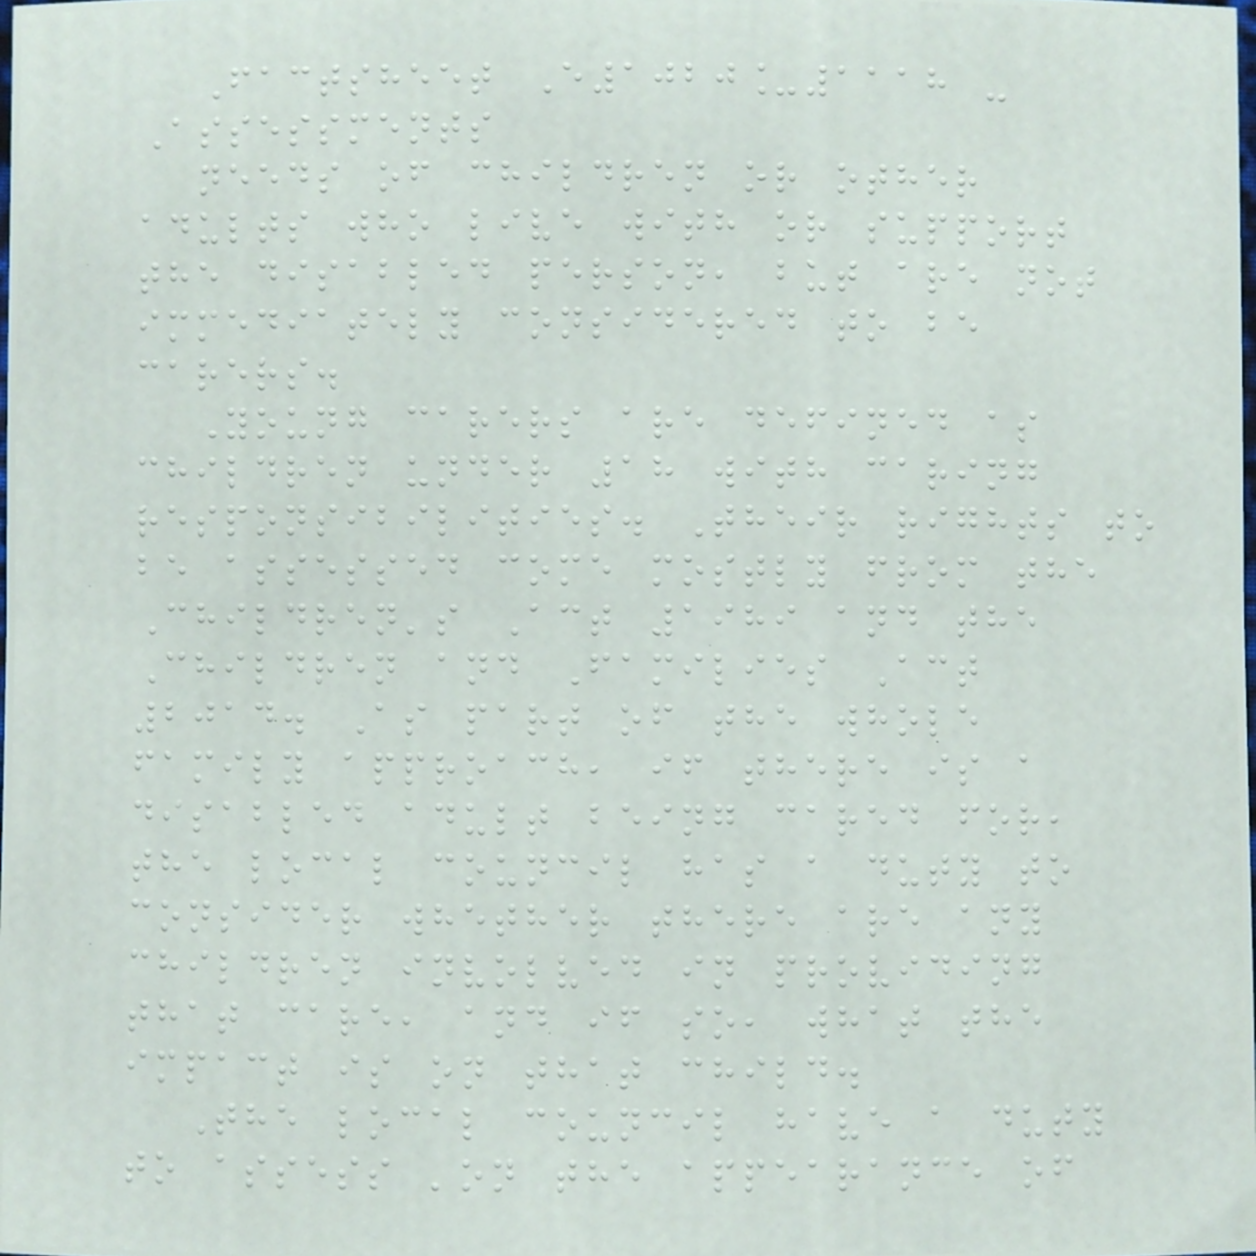Factsheet E1020_1118 -
Assessments
needs of children or other
adults who live with or support
the disabled person, but are not
immediately considered to be
carers.
Young carers are defined as
children under 18 with caring
responsibilities. Their rights to
be assessed come mostly from the
Children's Act 1989 and the
Children and Families Act
2014. As part of the whole
family approach, if there is a
disabled adult being cared for,
the local council has a duty to
consider whether there are any
children involved in providing
that care, and if so, what the
impact is on that child.
The local council have a duty
to assess 'on the appearance of
